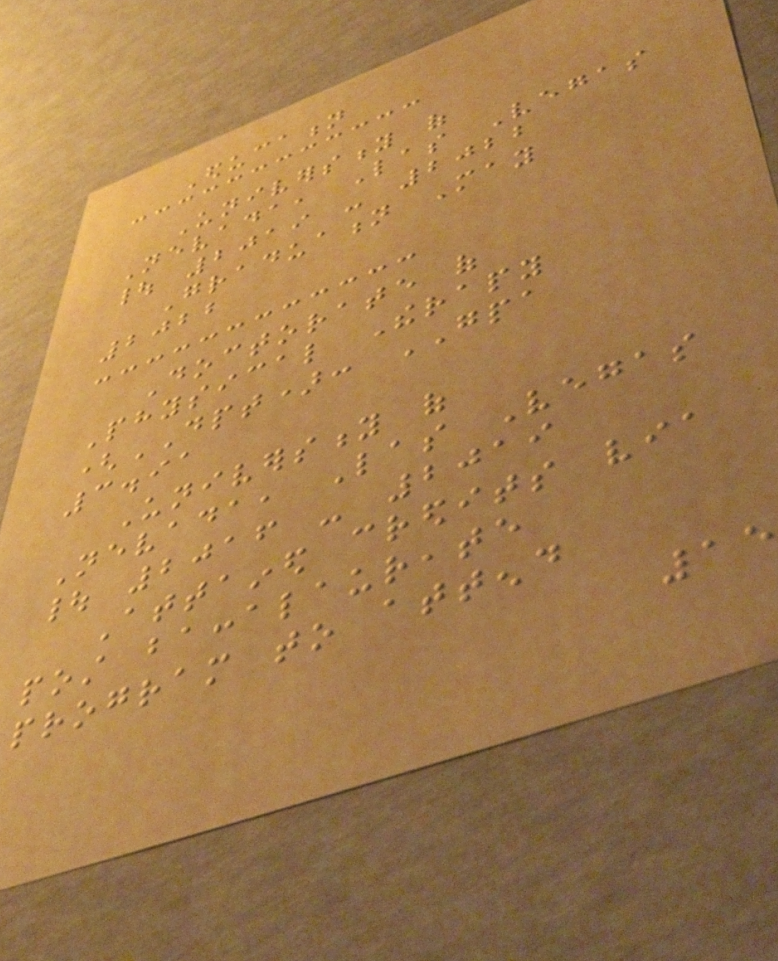Education
University of
Nevada, Las Vegas
| 2019 - 2022
Graduation May
2022
Doctorate of
Physical Therapy
(DPT): GPA
3.91
University of
Nevada, Las Vegas
| 2016 - 2019
Attained credits via
post baccalaureate
program to attend
15
